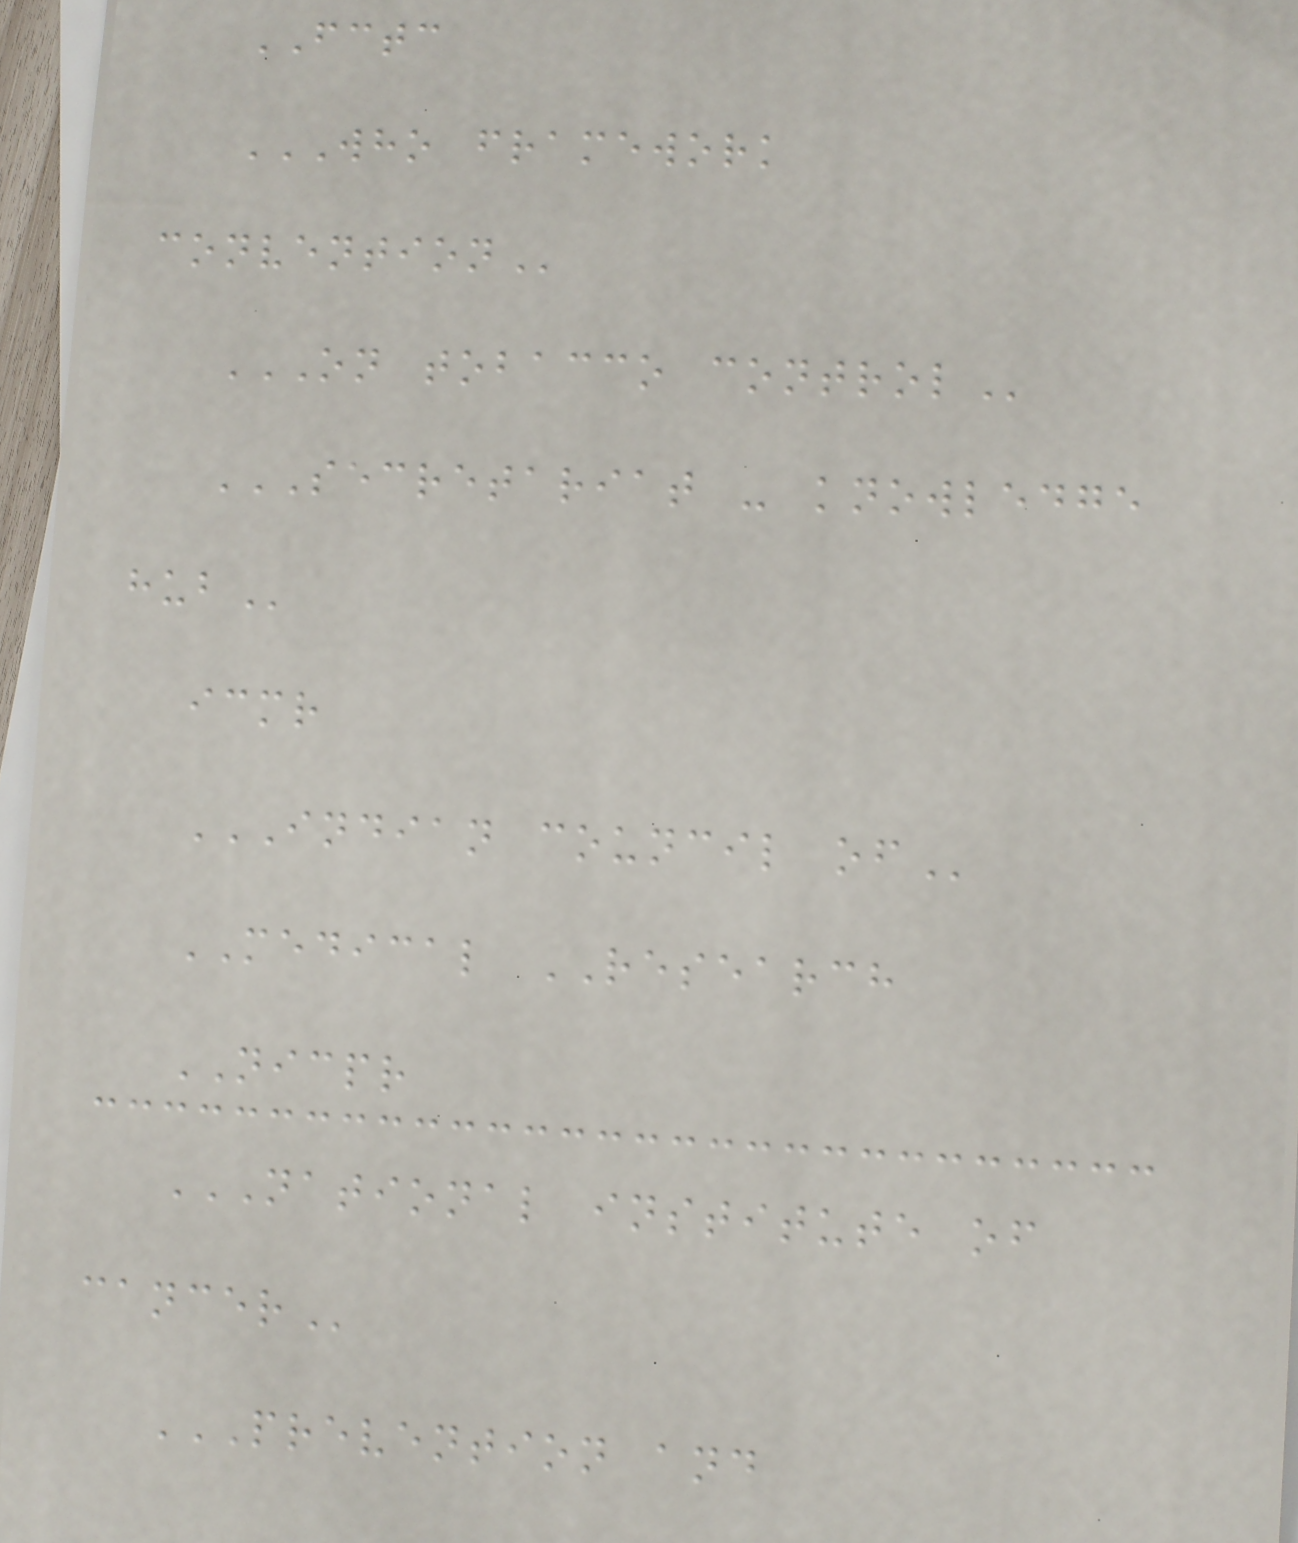FCTC
WHO FRAMEWORK
CONVENTION
ON TOBACCO CONTROL
SECRETARIAT - KNOWLEDGE
HUB
icmr
INDIAN COUNCIL OF
MEDICAL RESEARCH
NICPR
NATIONAL INSTITUTE OF
CANCER
PREVENTION AND
